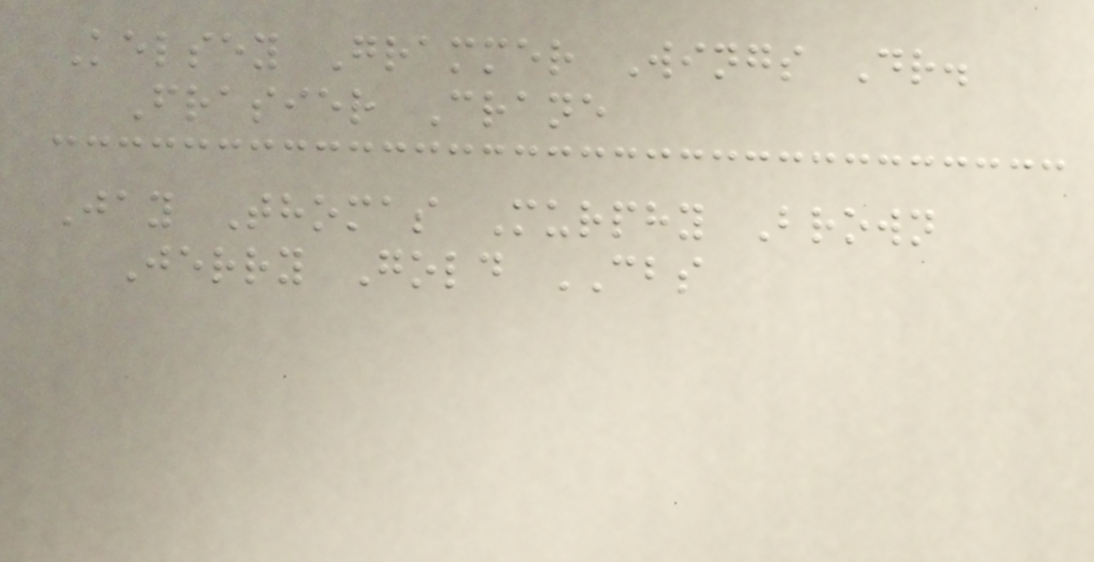Kelsey Grammer Wings Dr.
Frasier Crane
Jay Thomas Murphy Brown
Jerry Gold CBS
